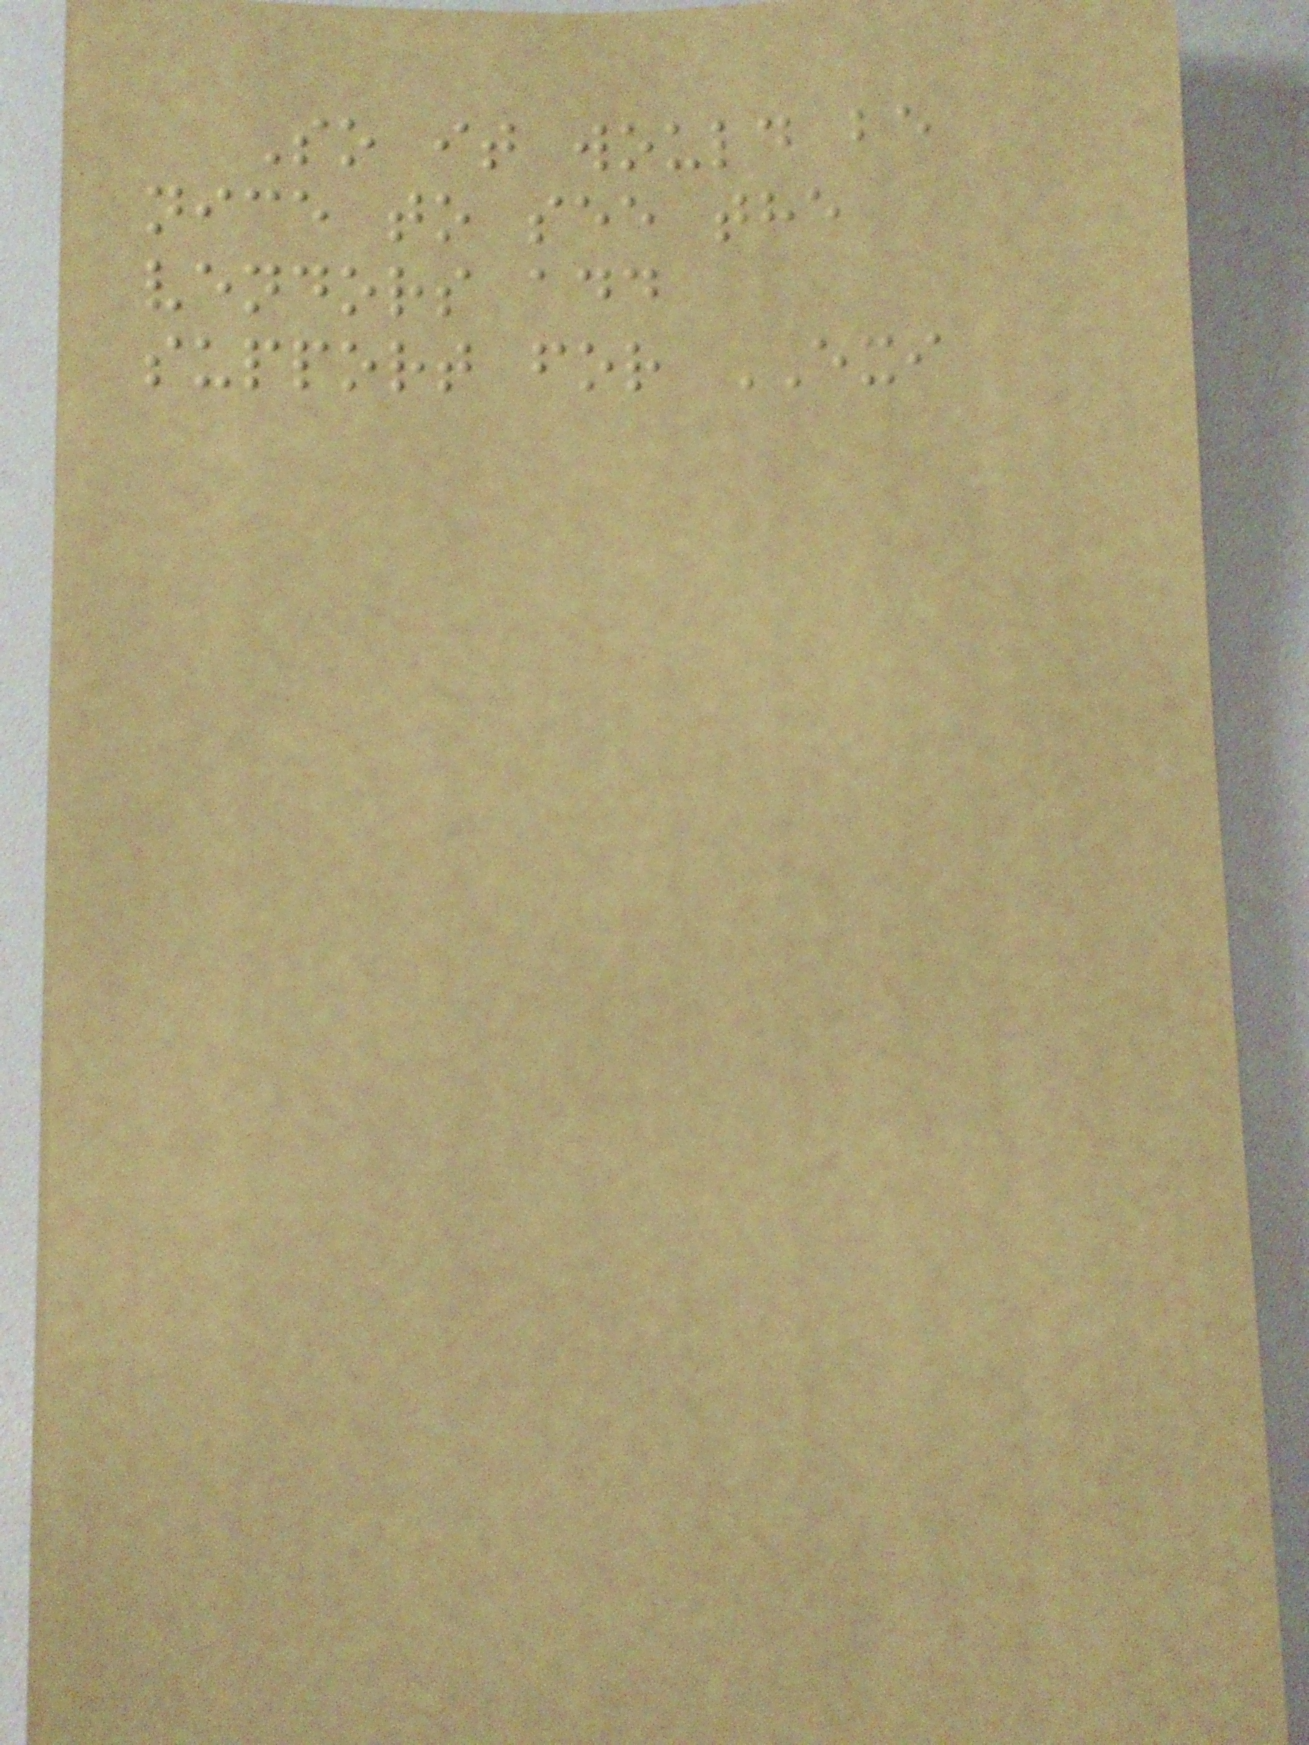So it would be
nice to see the
vendors add
support for EXI
